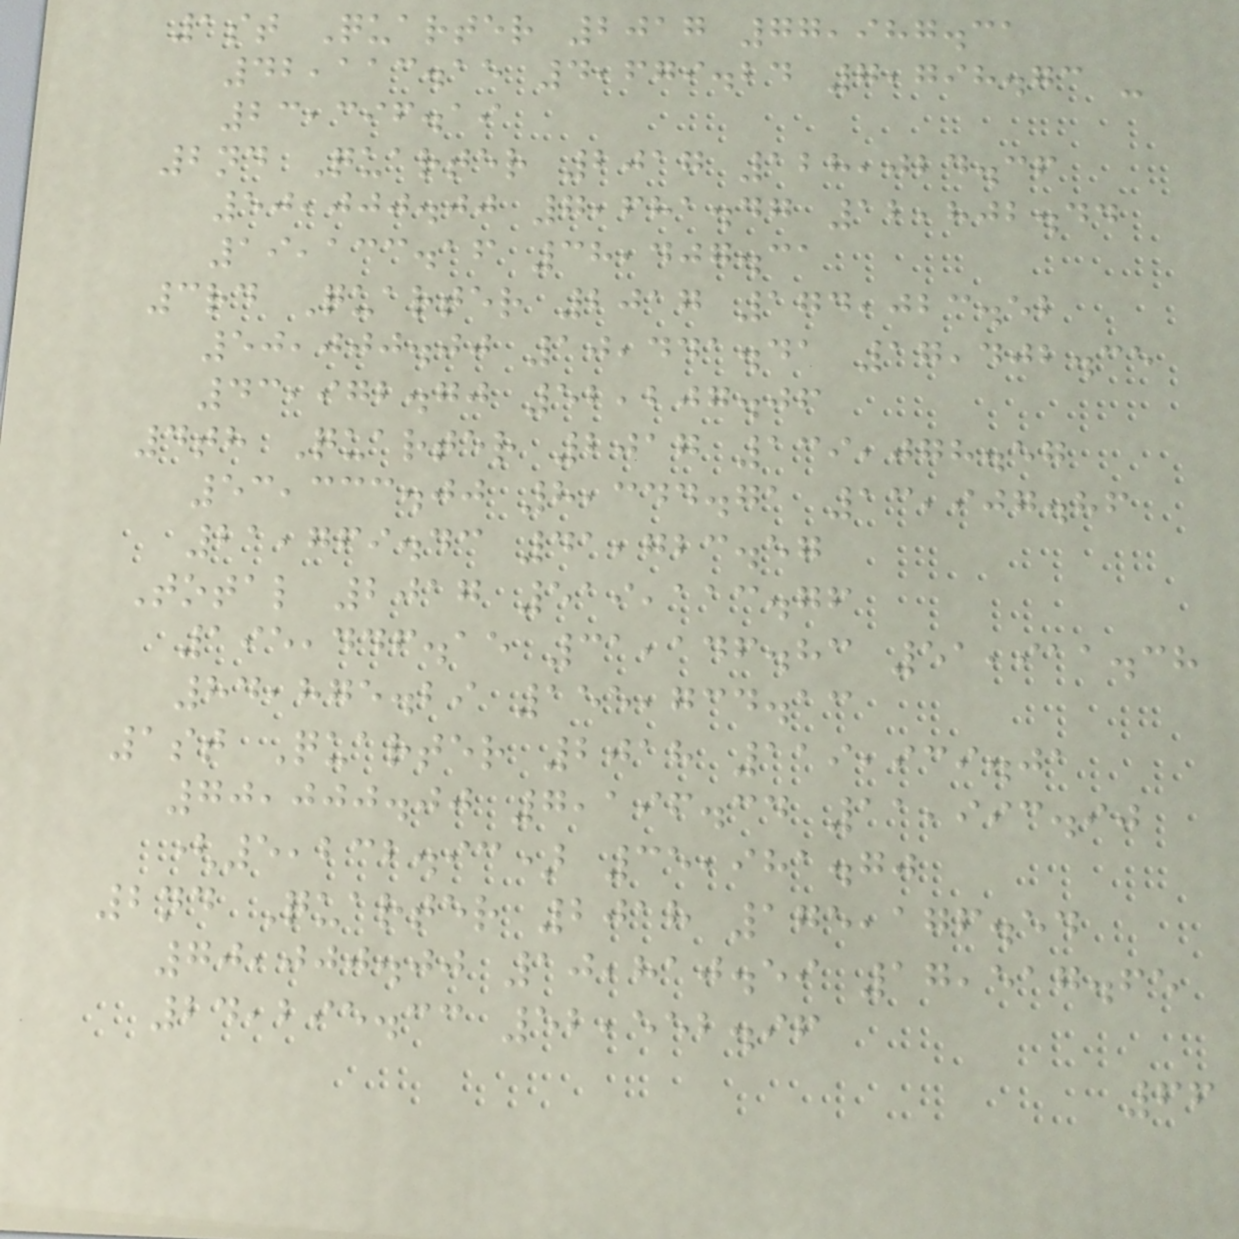1st Quarter 2017 77,987.31
42,113.15 4,679.24 7,798.73 -
23,396.19
2nd Quarter 2017 128,024.36
50,000.00 7,681.47 12,802.44
19,133.16 38,407.31
3rd Quarter 2017 174,023.52
50,000.00 10,441.41 17,402.35
43,972.70 52,207.06
4th Quarter 2017 139,078.57
53,333.00 8,344.71 13,907.86
21,769.43 41,723.57
Total 2017 519,113.76
195,446.15 31,146.83 51,911.38
84,875.29 155,734.13
1st Quarter 2018 119,939.01
70,000.00 7,196.34 11,993.90
(5,232.93) 35,981.70
2nd Quarter 2018 175,176.54
70,000.00 10,810.59 17,517.65
24,295.33 52,552.96
66
